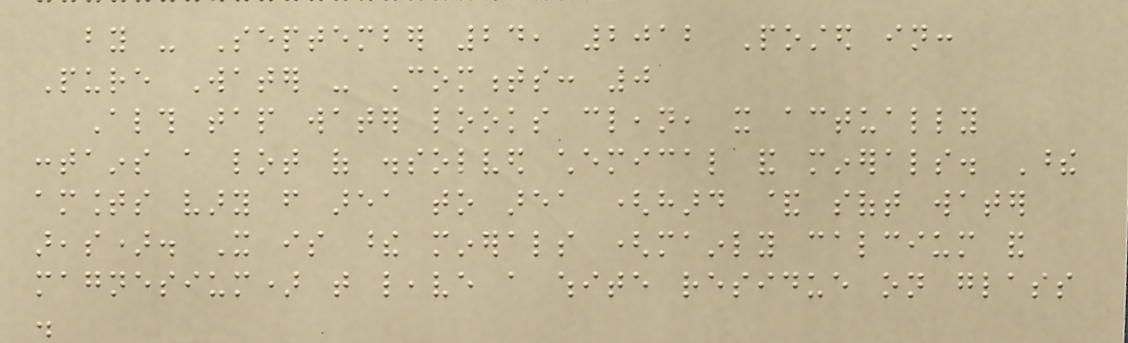by - September 24, 2012 Posted in:
Pure Water - Comments: 0
Although tap water looks clean, it actually
contains a lot of dissolved chemical and minerals. These
amounts vary from area to area (hard & soft water
areas). It is these minerals (mainly calcium and
magnesium) that leave a white residue on glass
.
